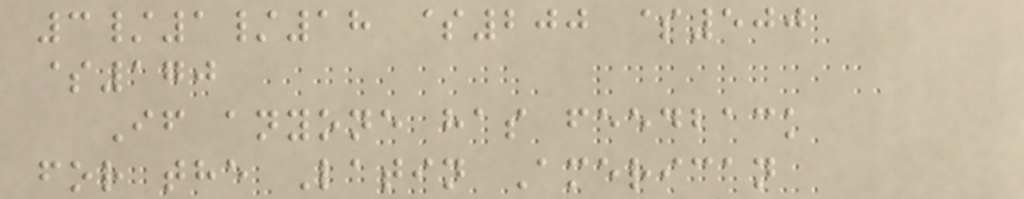3/1/18 $200 $500
$170
If anyone has feedback
for the Latin American
